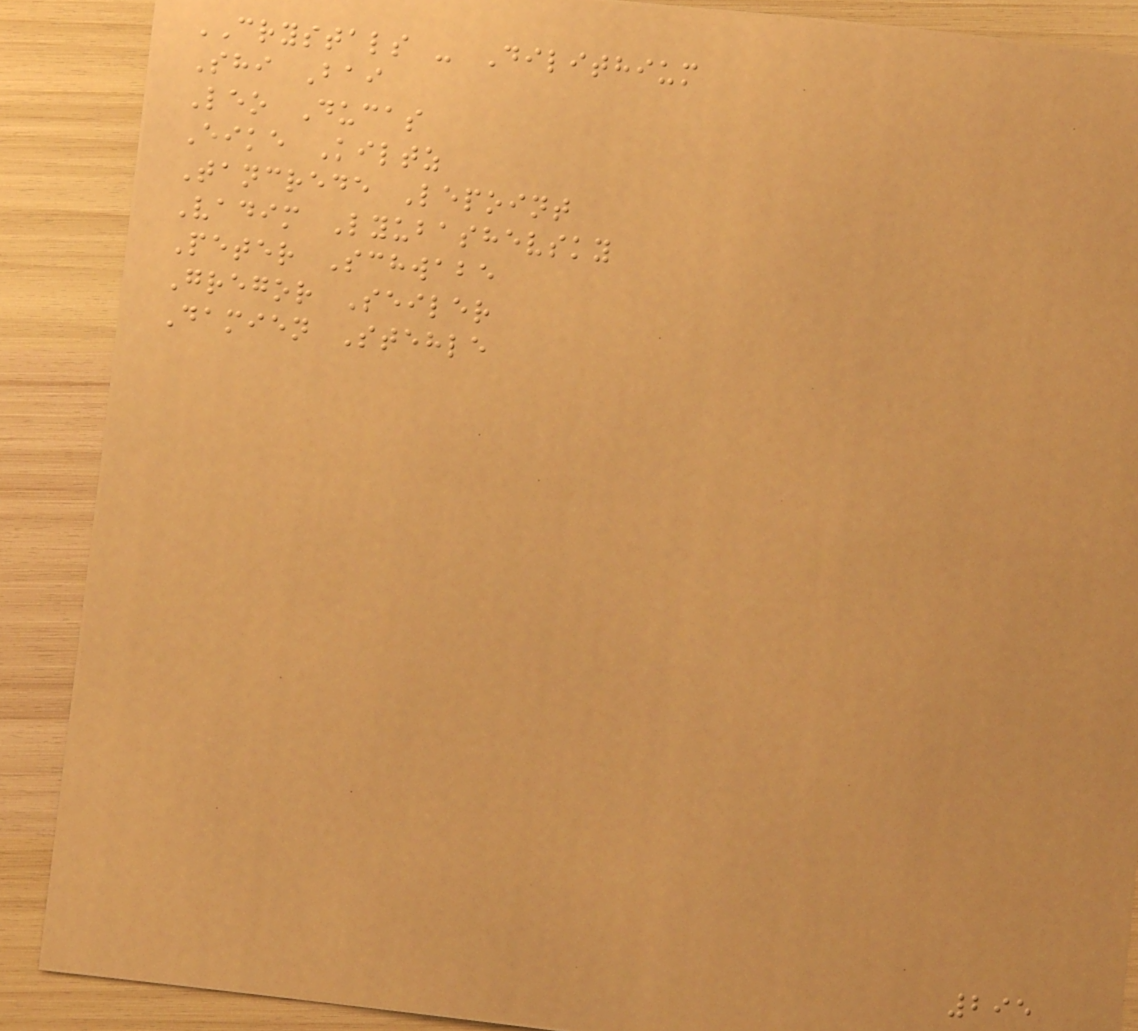CRYSTALS - Dilithium
Shi Bai
Leo Ducas
Eike Kiltz
Tancrede Lepoint
Vadim Lyubashevsky
Peter Schwabe
Gregor Seiler
Damien Stehle
295
